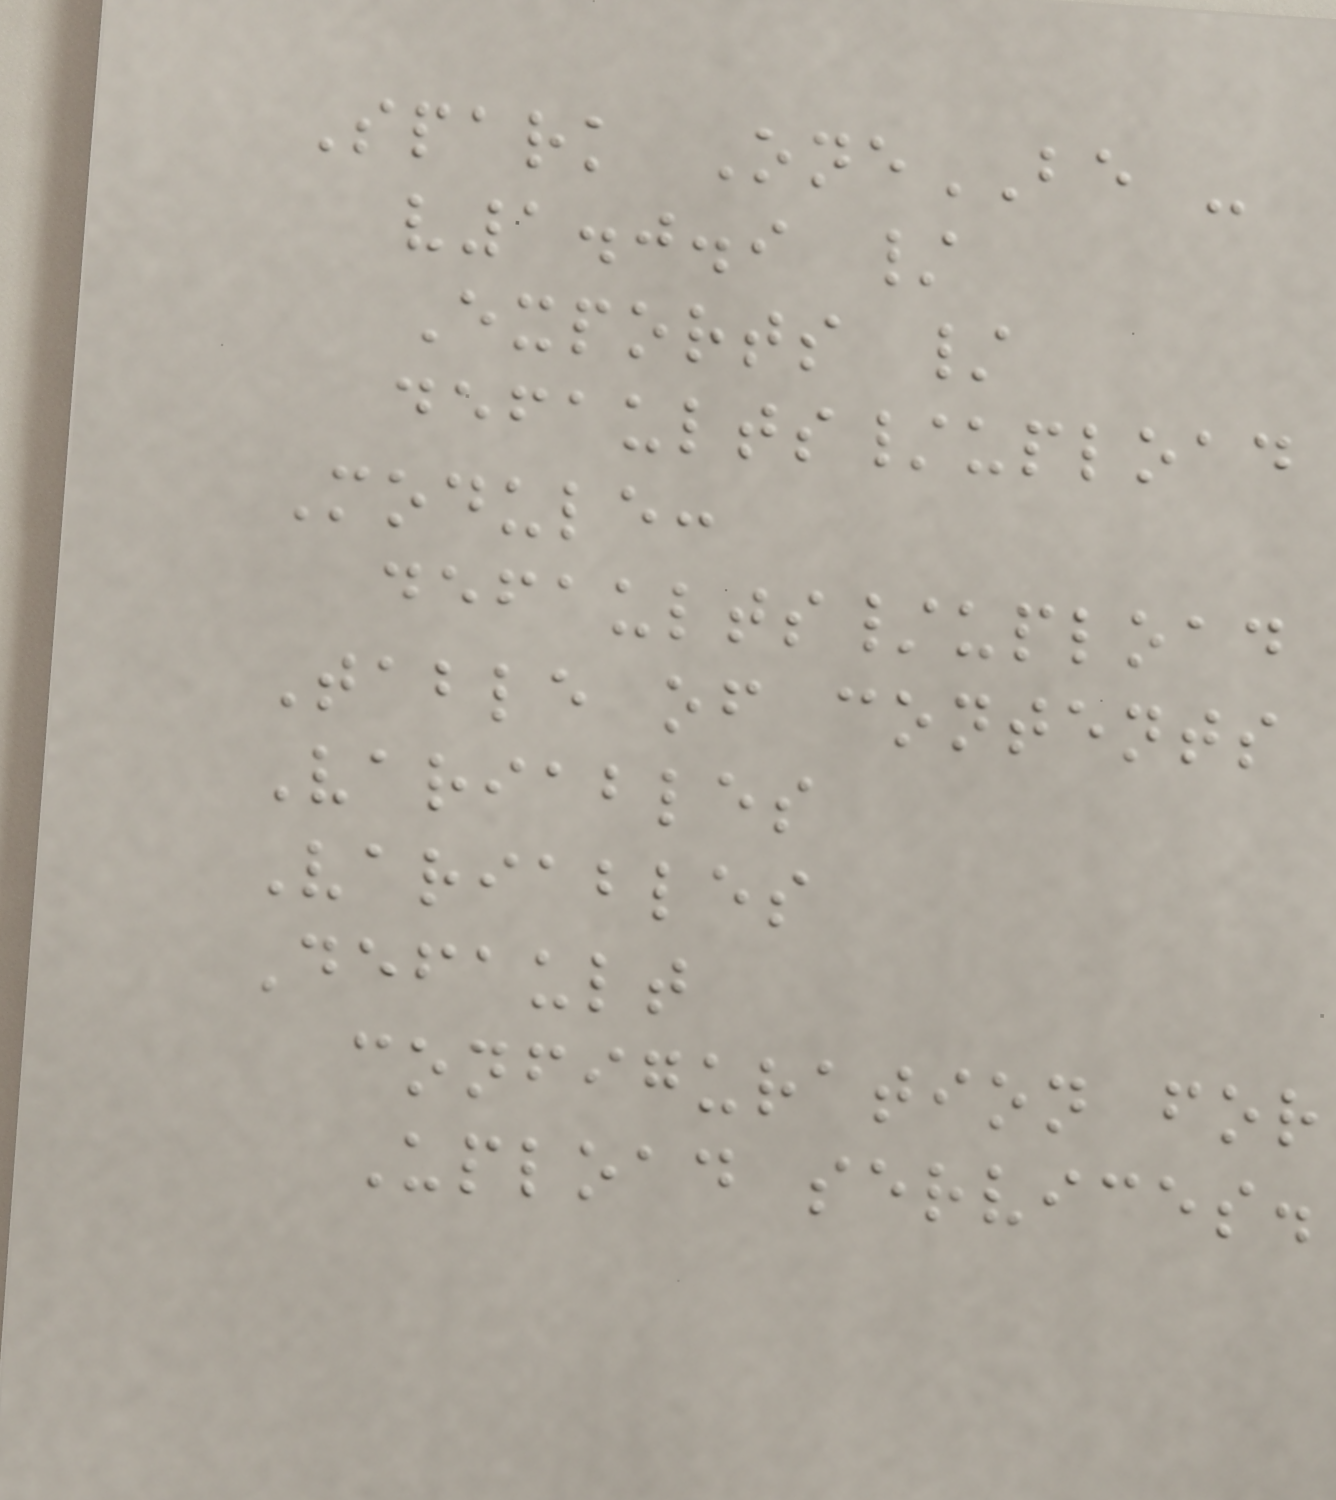Spark OneBE -
v1.0.9 /
Exports /
defaults/upload
Module:
defaults/upload
Table of contents
Variables
Variables
Default
configuration for
Upload services.
